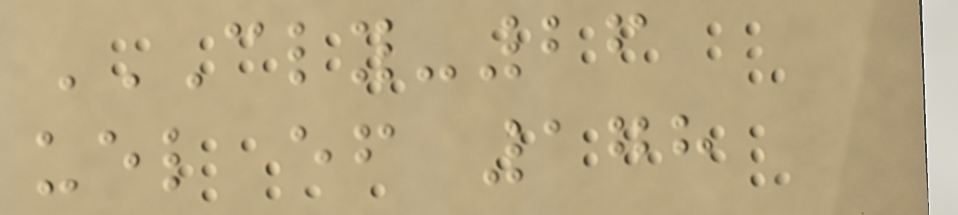CLY-26
UEL EF 178
